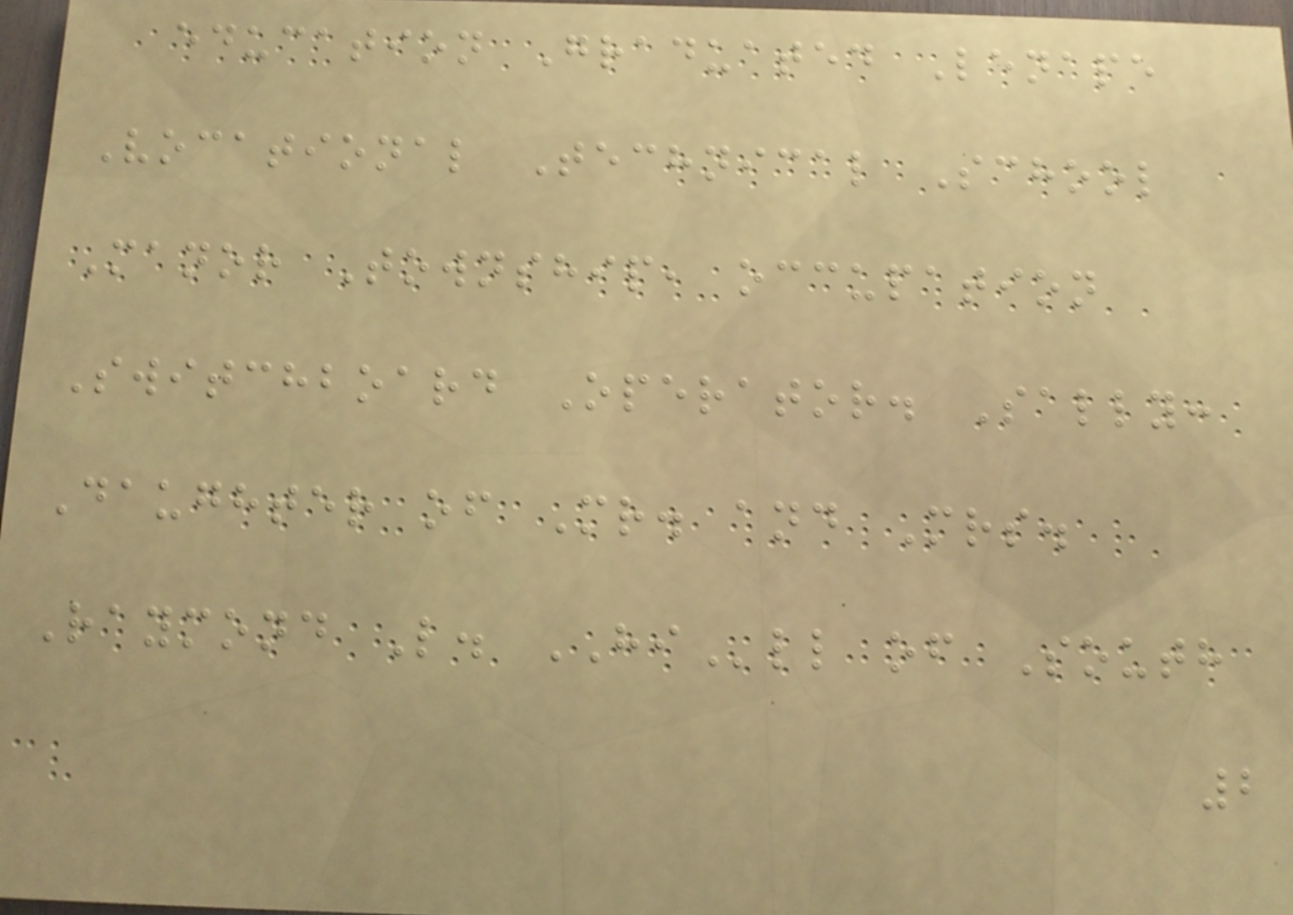education Graduated Lenape
Vocational Technical School
Manor Township, occupation
Switchboard Operator. Sally:
Daughter of Mr. and Mrs.
Raymond L. HIll of South
2
